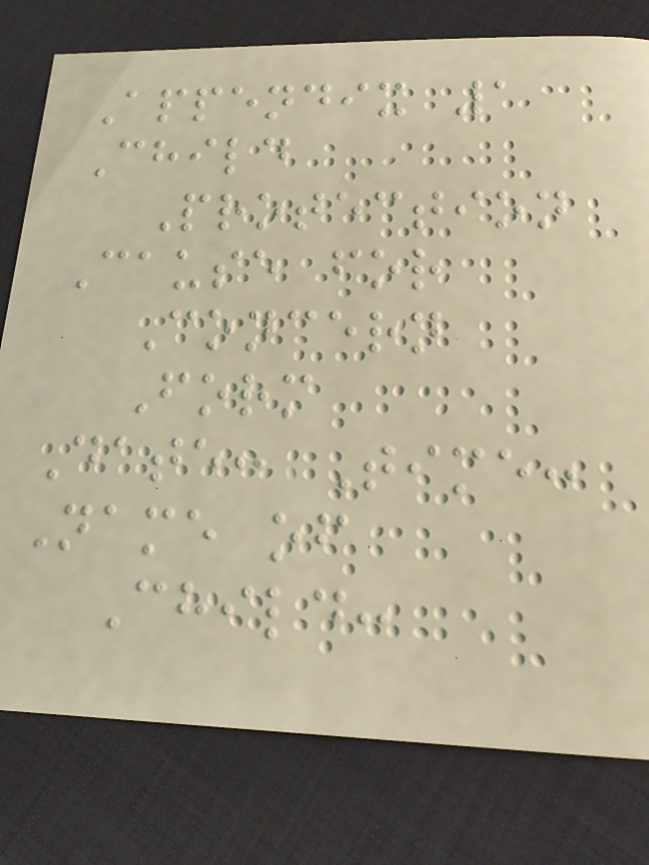Appendix 1
Child
Protection
Cause for
Concern
Form
Date: Time:
Name of
Child:
